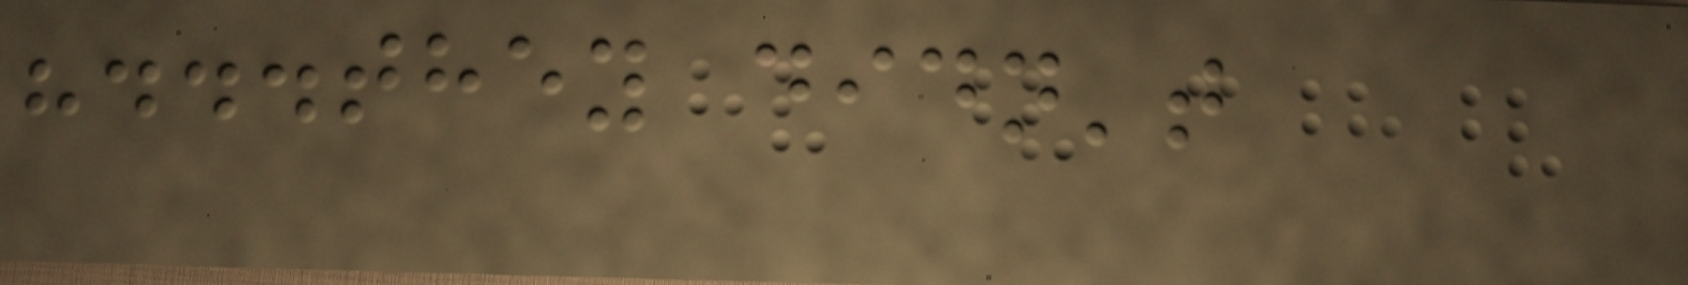"...they didn't
